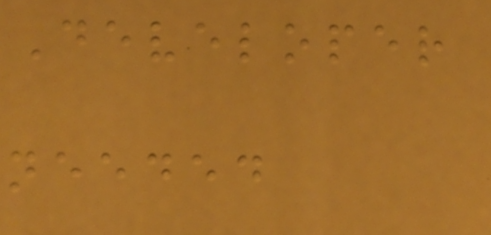Developer
needed
